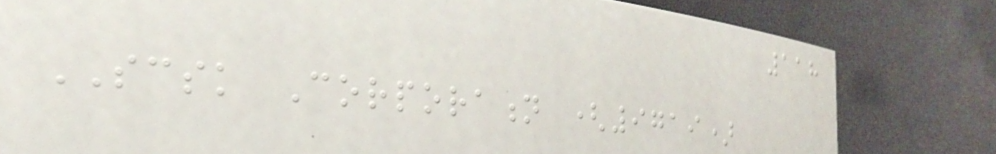118
SCSK Corporation (9719)
